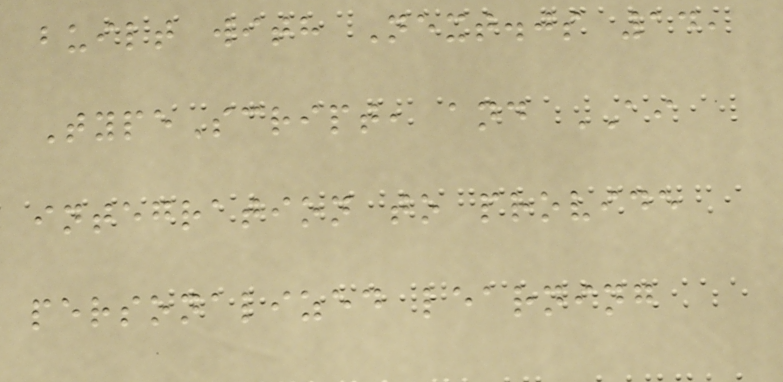built with Next.js 14,
TypeScript, and AI
integration to provide
personalized learning
